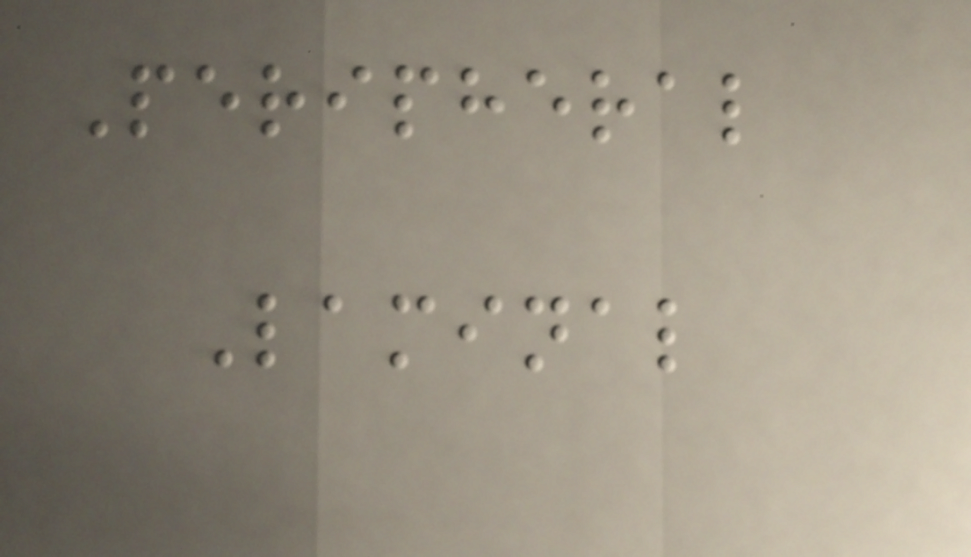Peripheral
Laminal
